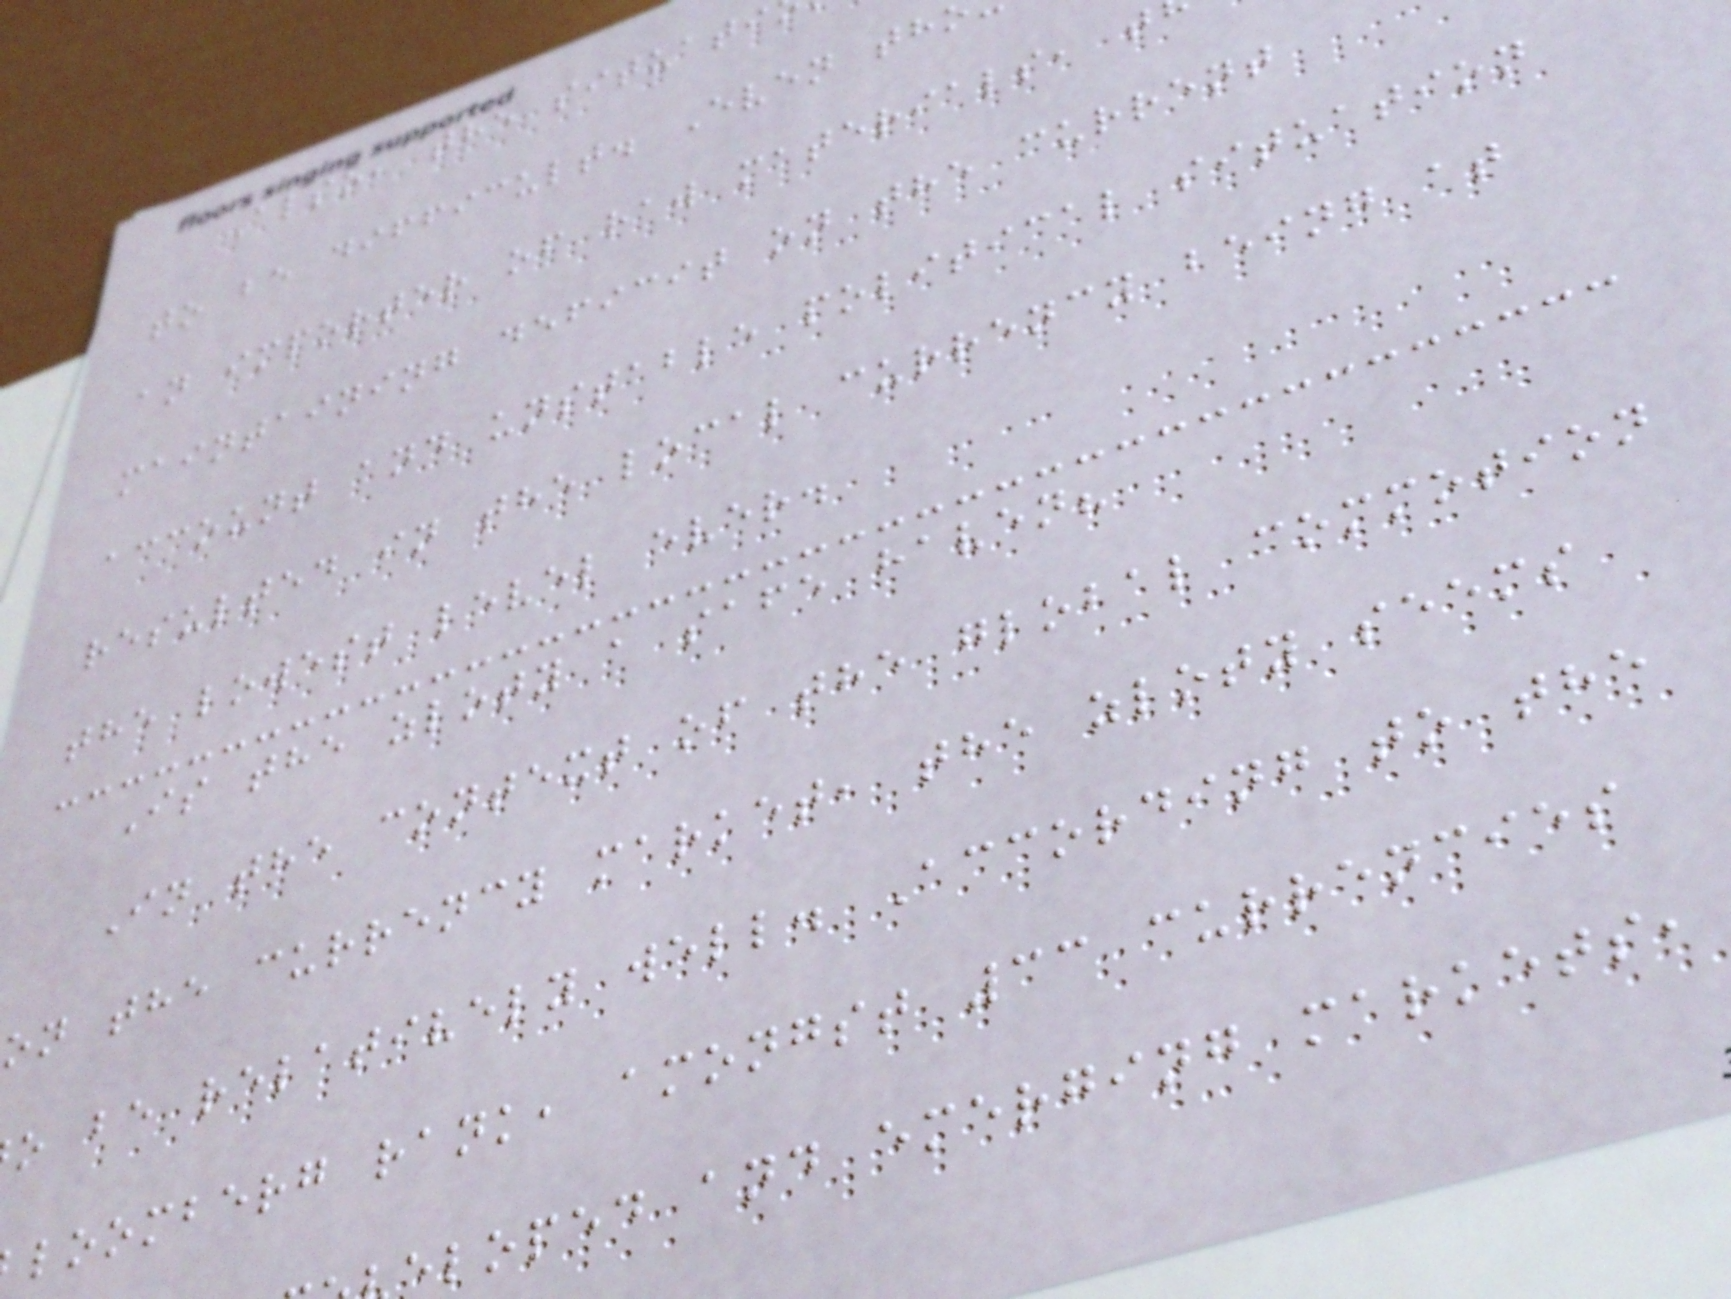Also, the situati
to be difficult. Even th
an importer of raw materials, t
maintaining deficit on the current
account and unstable political situation
resulted in the local currency being at
the lowest level ever.
Is the zloty a safe haven?
In the context of the global commotion
on the currency market, the zloty seems
o be relatively well. According to the
loomberg rank, amongst 33 currencies
eloped and emerging markets,
